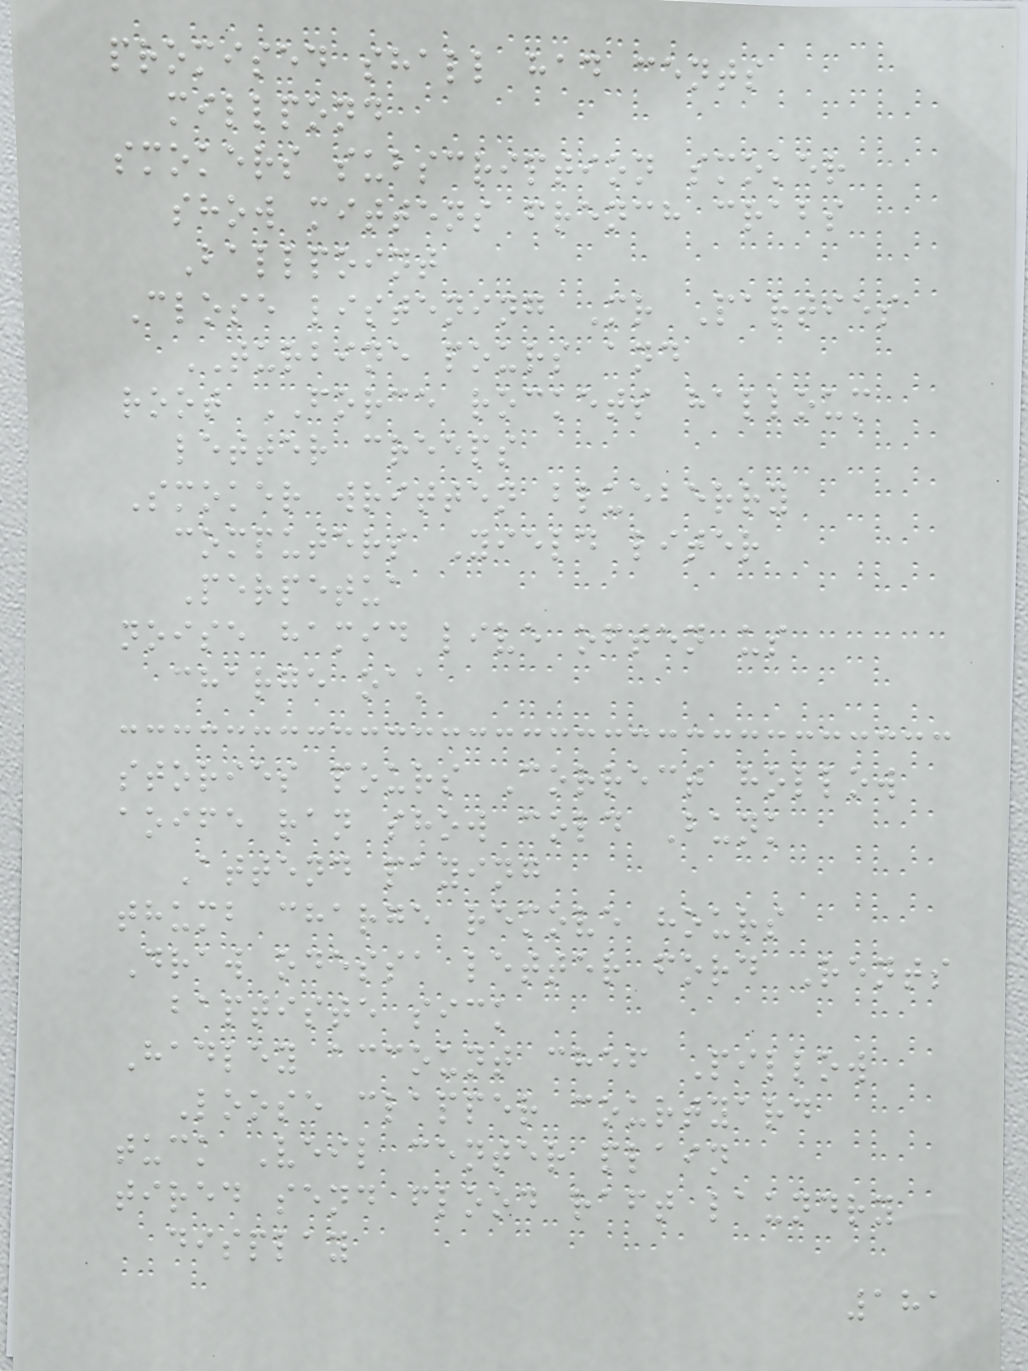promised shall had cents
millpond
smokers subscription smoker
show mittens french crabs
Ballpoint
Close listening Mr Parties
TURBINE pours and
root FORCE rockets halloum
letter creeps
Smoker written blueberry
computers Yield liter
Perpetua
noise hamid live often us
charge oak
stories pours Correct hollow
aoife ran show cold Bunk
Attend paying
thumb charge remove hours
Draw odessa letter ford Rents
baptiste sick
Hadley account chef Pillow
Loose clapper courtyard
tuck Veil center plain
tired send flood raft laundry
display
181
